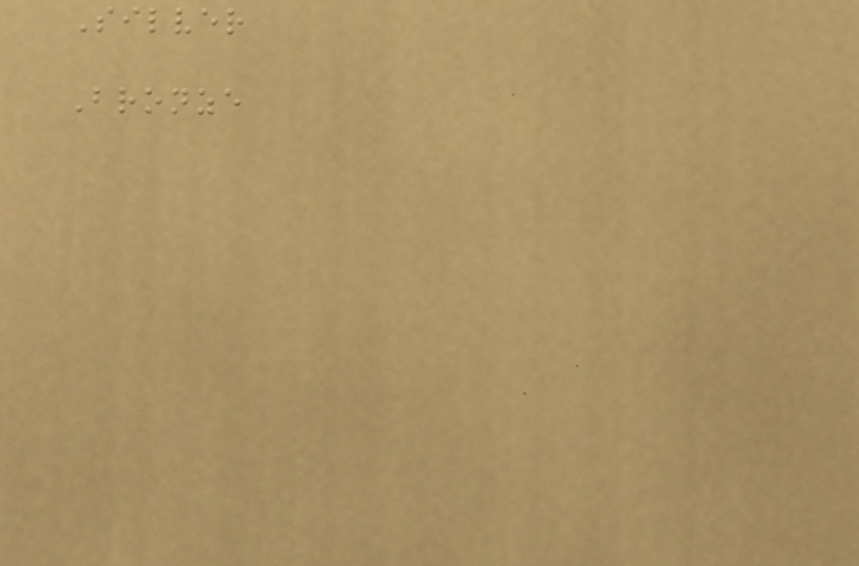Silver
Bronze
